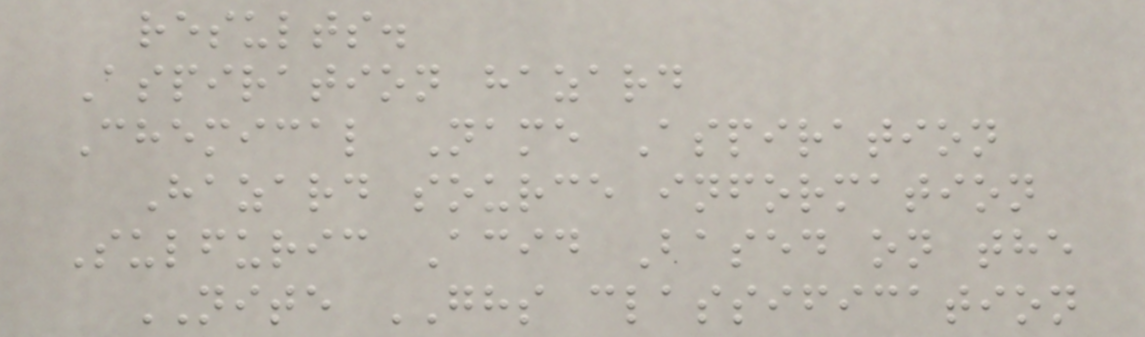results.
Aspiration hazard
Chemical Name Aspiration
Hazard source information
Sulfuric Acid Based on the
NITE GHS classification
